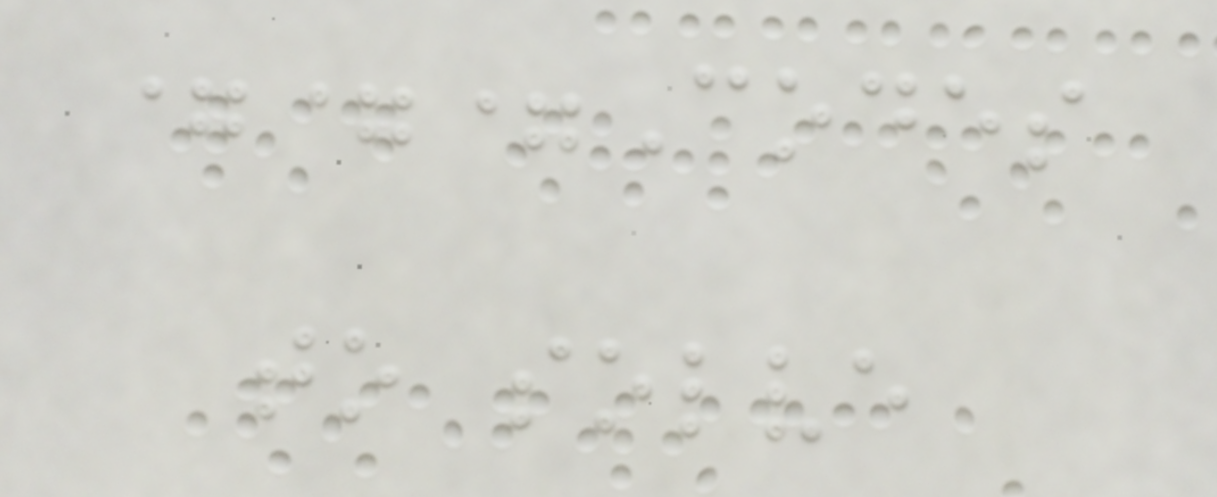===Codes
to solve
